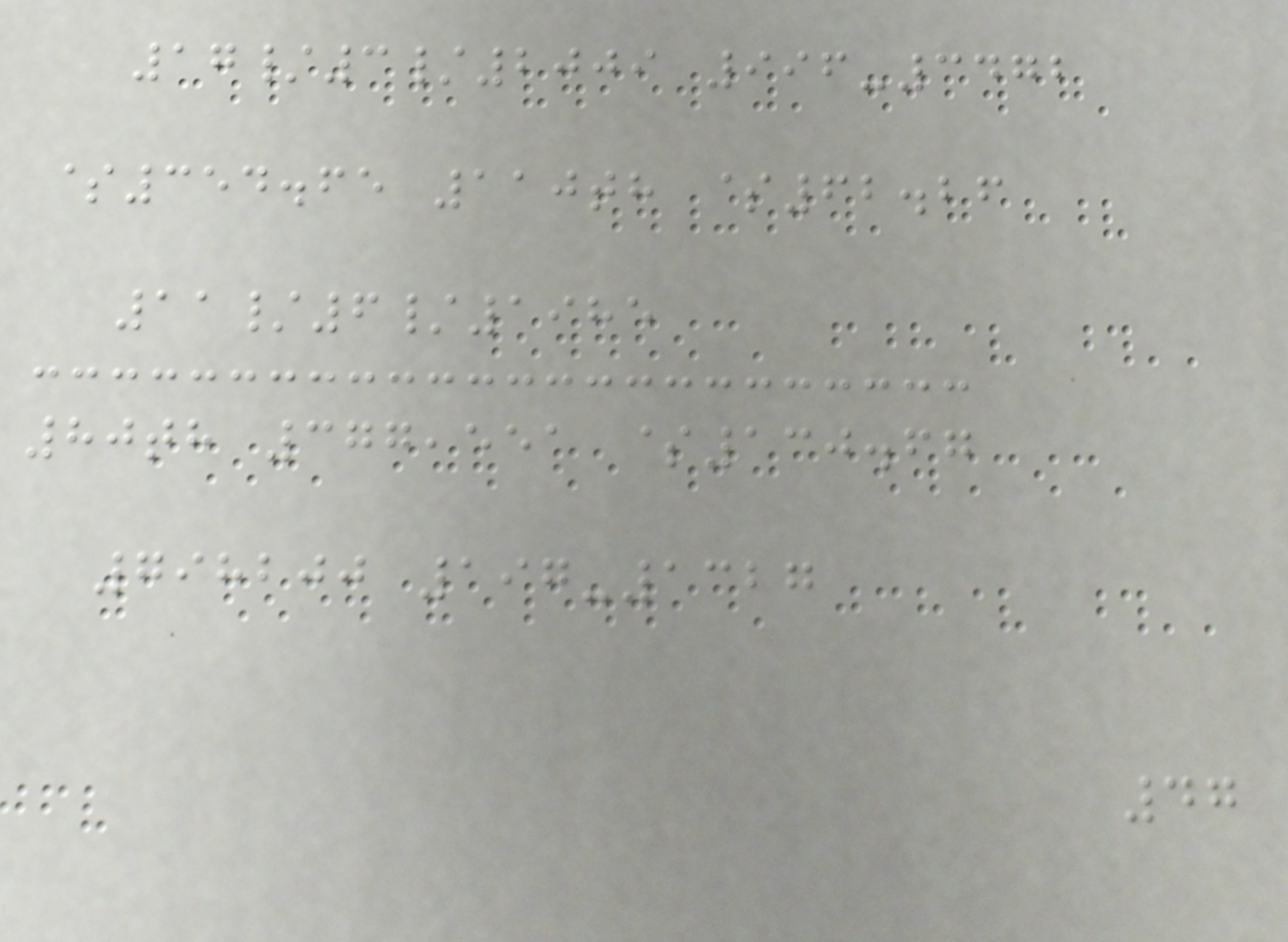17/3/2009 996-3472
$354.65 110th $62.26
11/6/1985
80th 377,551 $130.67
798200 197-1327
47
